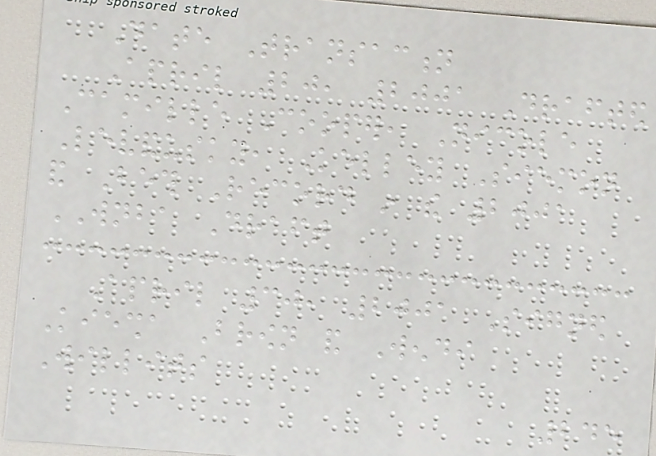Date Transaction
April 20, 2001 Drafted
Camille Cooper, Nicole
Levandusky, Kelley Siemon
and Beth Record in the 2001
WNBA Draft
April 30, 2001 Signed
Kiesha Brown and Wendi
Willits
245
